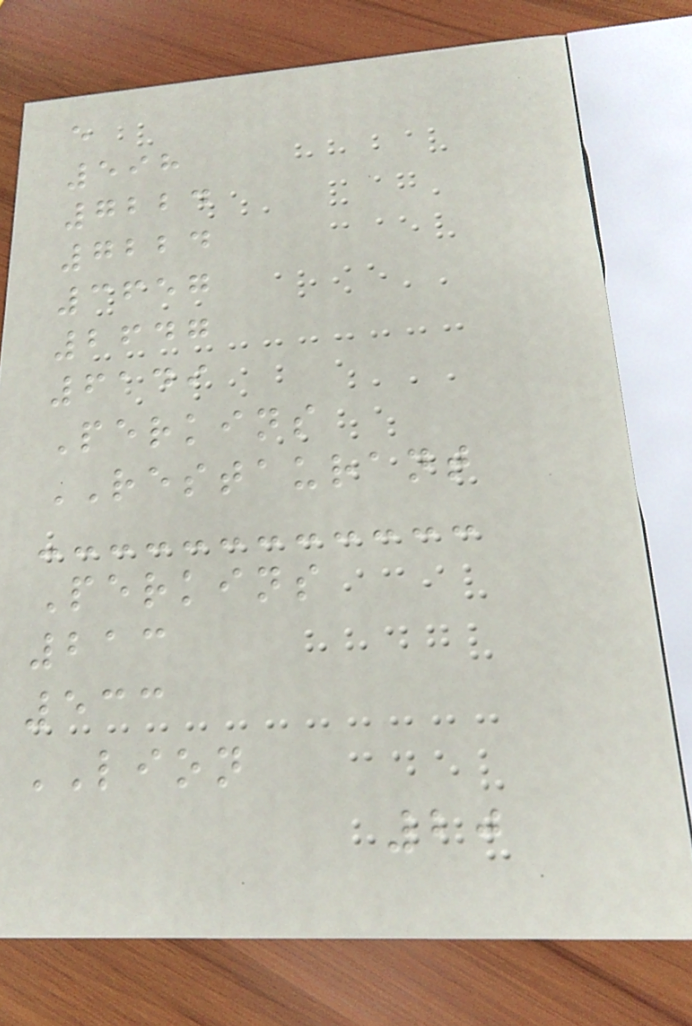e
598
7224
7224
3657
2647
6149
Perkins
RESTAURANT
Perkins
213
533
LION
20
